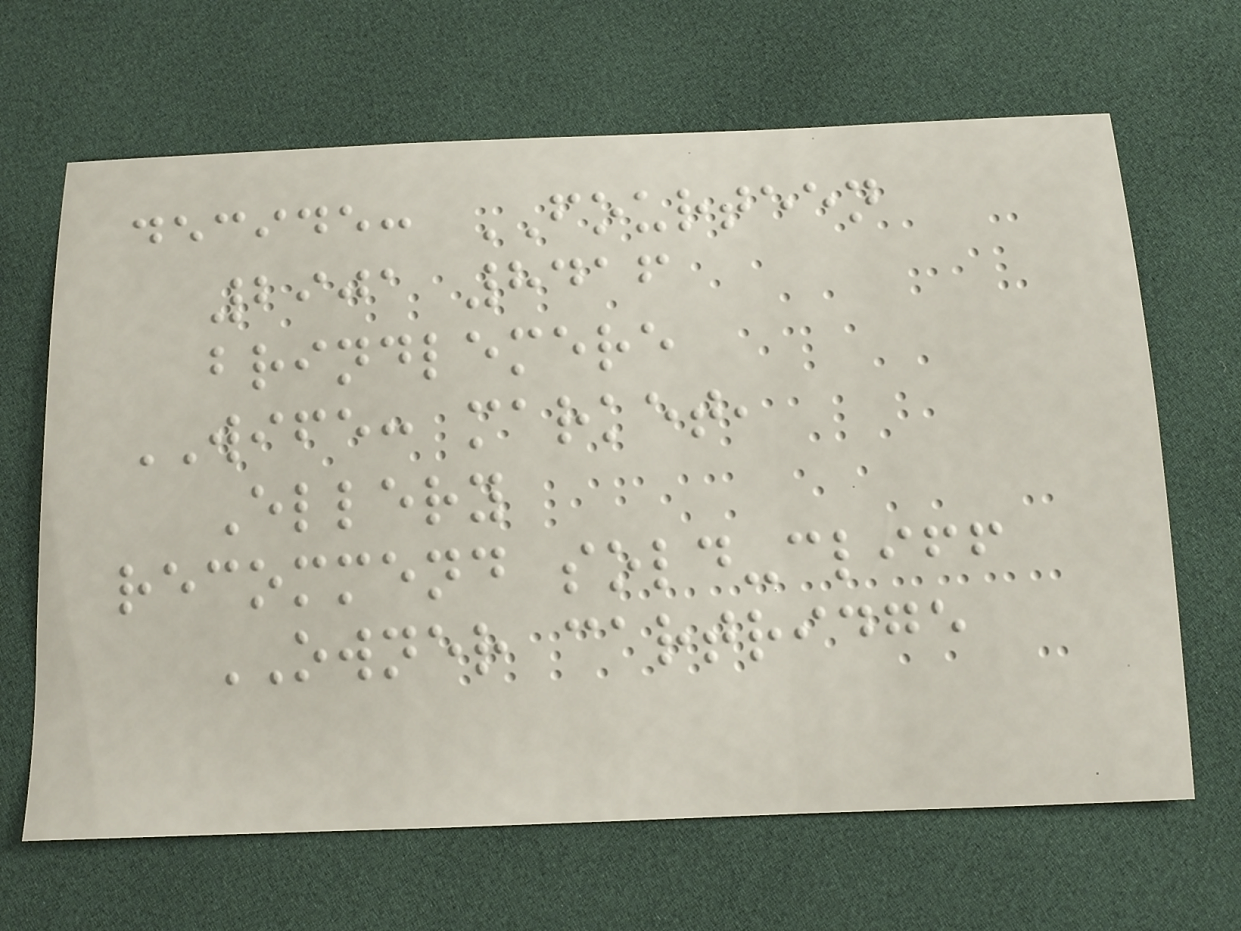decide: FOURTEEN
2901 8416
brindlemere
WIFE: market,
Ellery
recommend sold-cliff
OWNER cartridge
